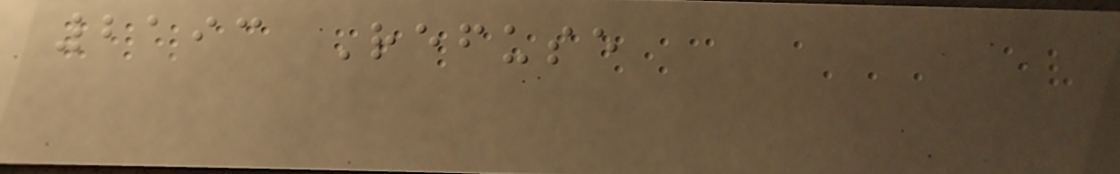2193 Refuse
